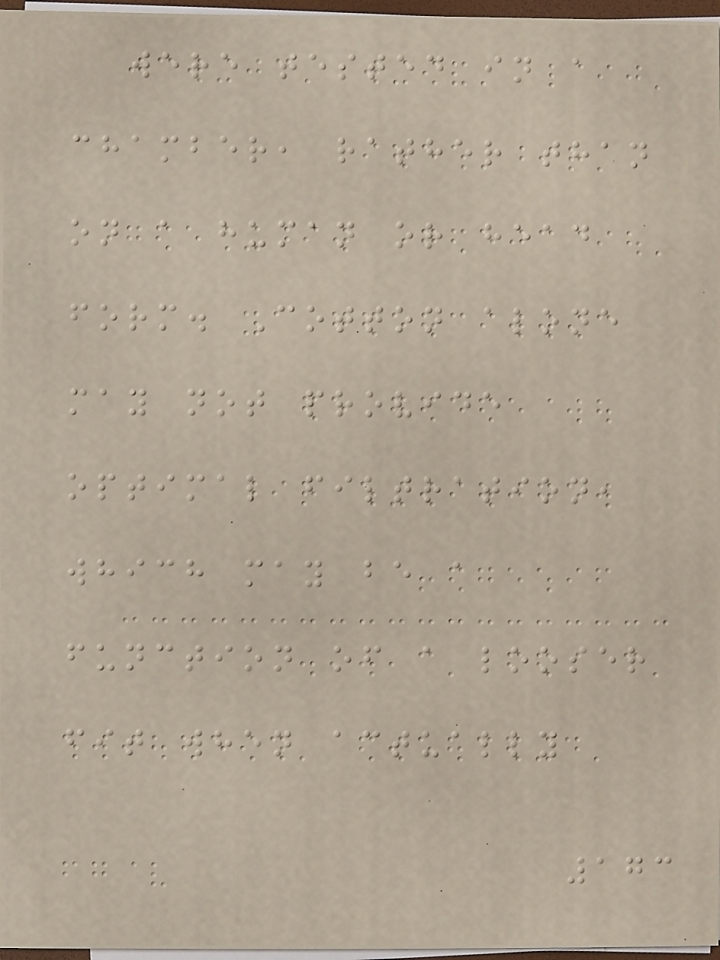were tested in a
chamber, rather than
on a human or head
form. Cotton alone
may not provide
optimal filtration,
which may be a
function of a looser
fit when actually
173
